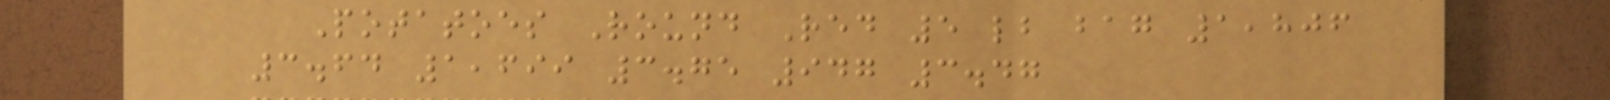Potatoes Round Red 5 lb bag 1,806
3.64 1,699 3.75 947 3.47
